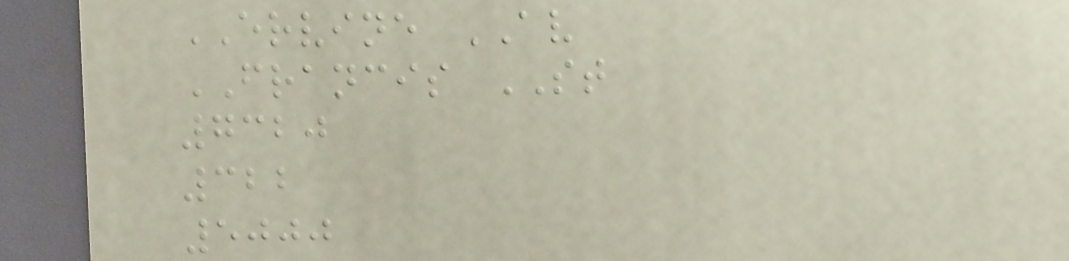ERVINE AV
FRANCIS ST
7320
322
5000
